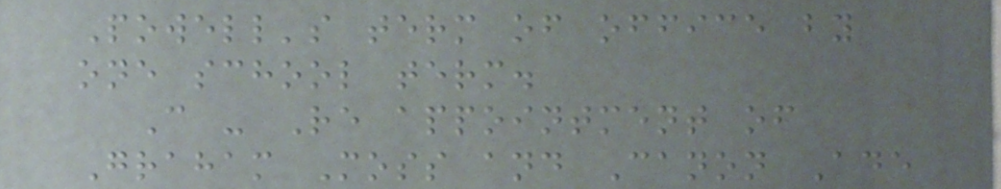Powell's term of office by
one school term.
C - Re appointment of
Graham Moss and Canon Ade
